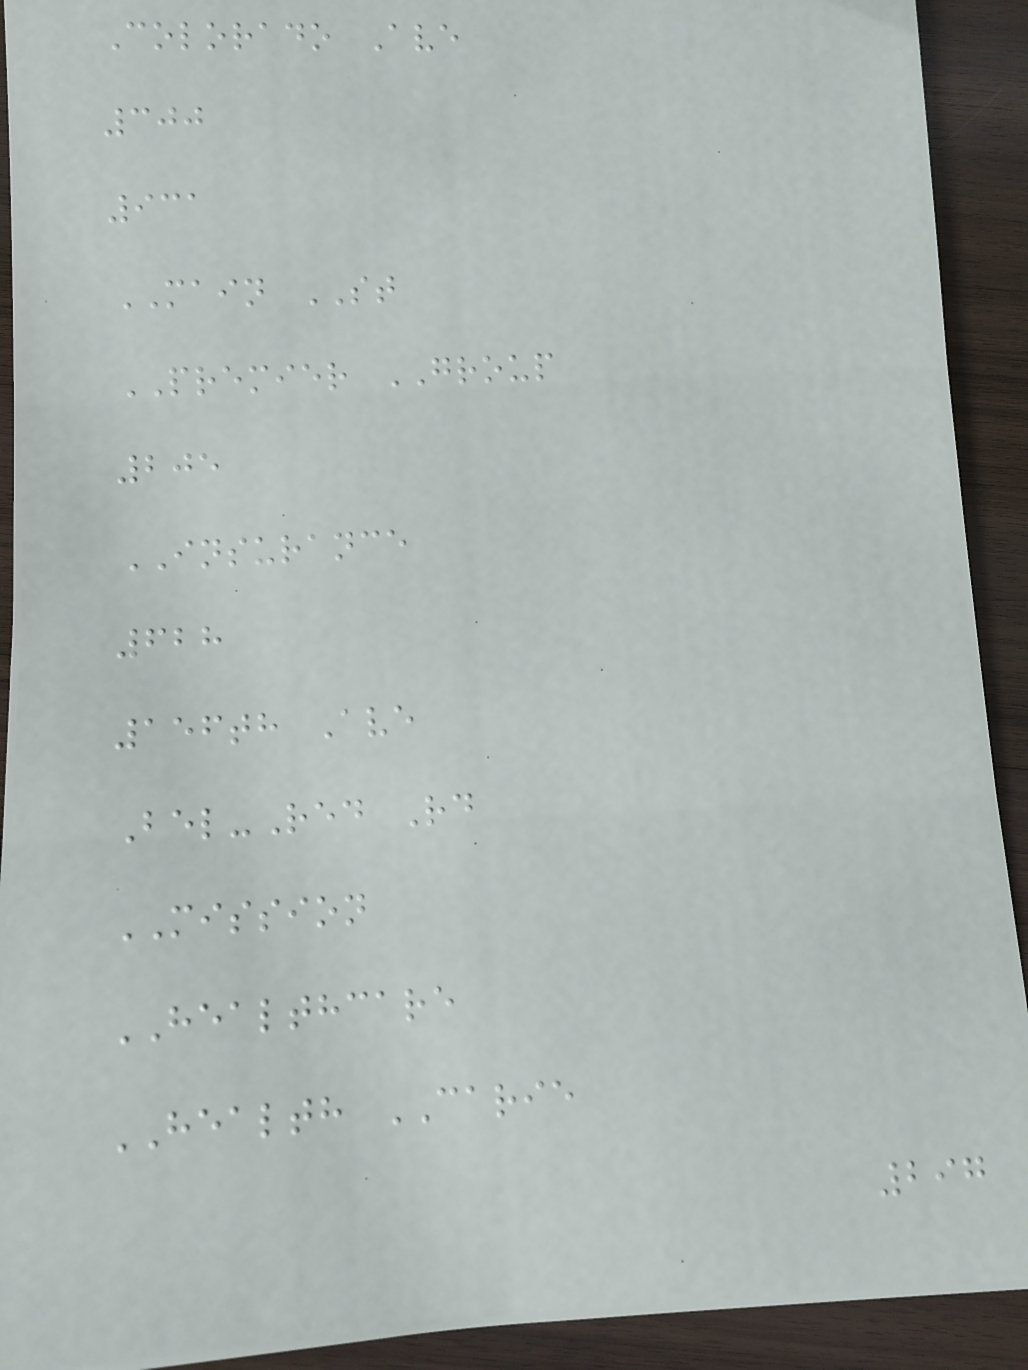Colorado Ave
300
931
MAIN ST
PREMIER GROUP
205
INSURANCE
628
156th Ave
Bel-Red Rd
MISSION
HEALTHCARE
HEALTH CARIE
297
